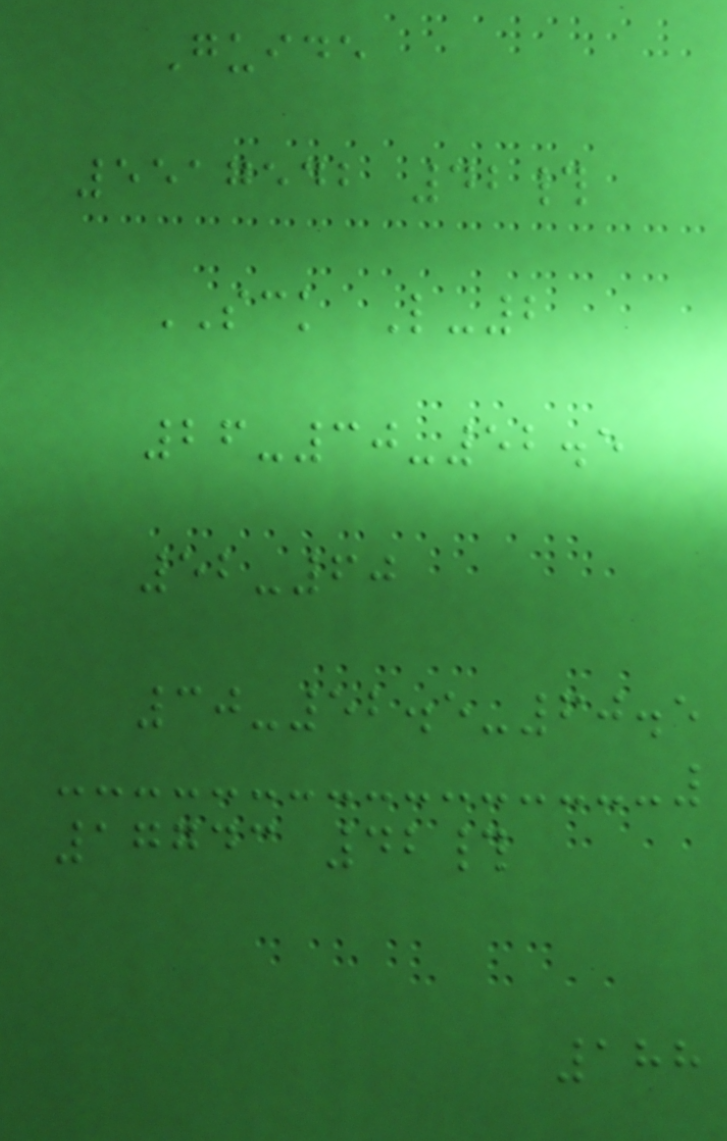Guide
5517542 42#
SCK L-2
26-30-52.5
52-60
30-52.5-60.5
17743 42#
188
